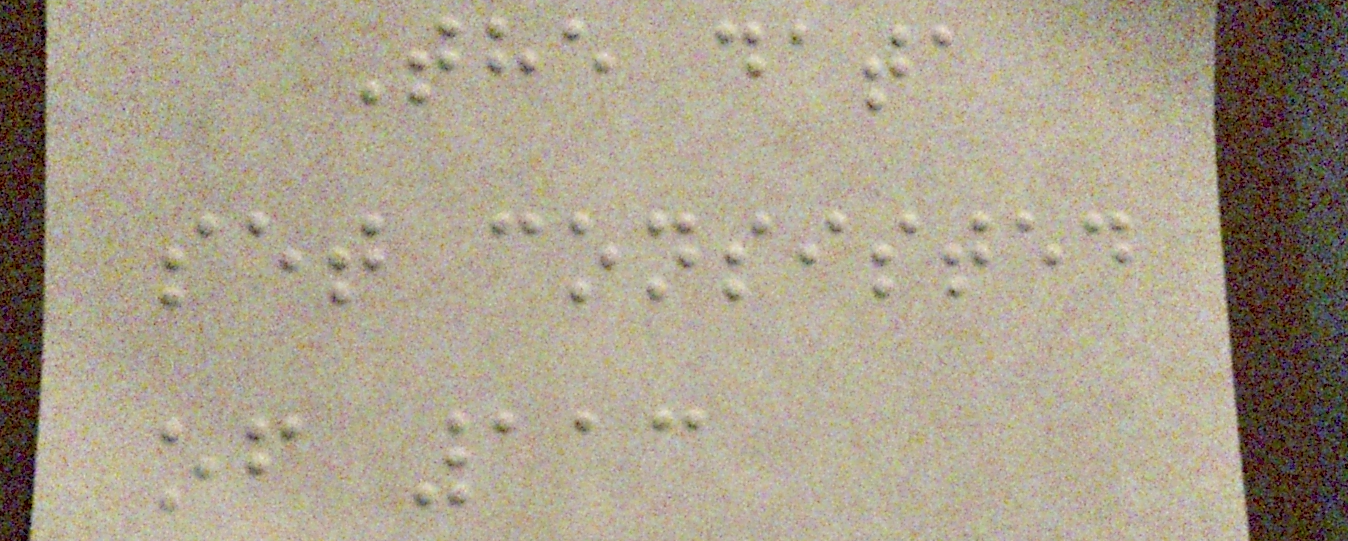The data
set consisted
of 113
